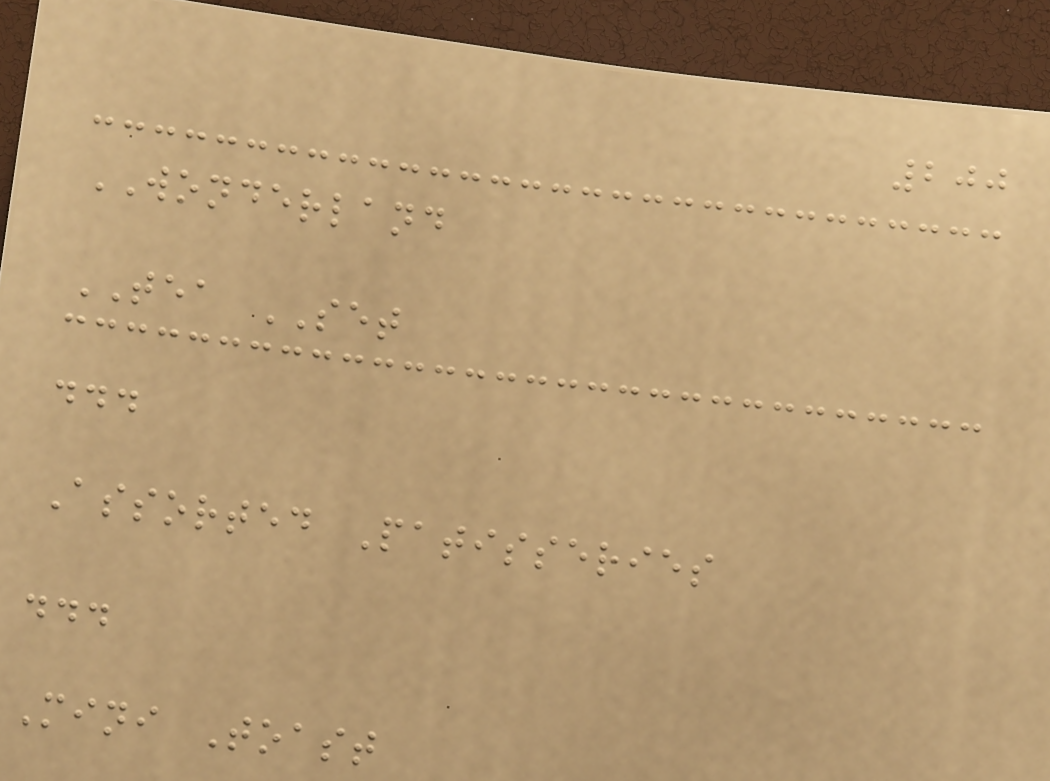200
WONDERLAND
TEA SET
...
Assorted Patisseries
...
Mini Toast
